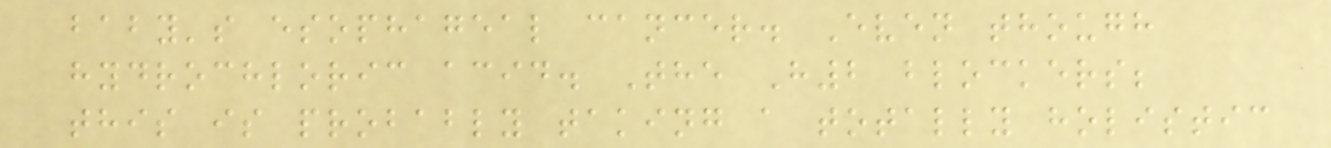baby's esophageal cancer. Even though
hydrochloric acid. The H2 blockers;
this is probably taking a totally holistic
